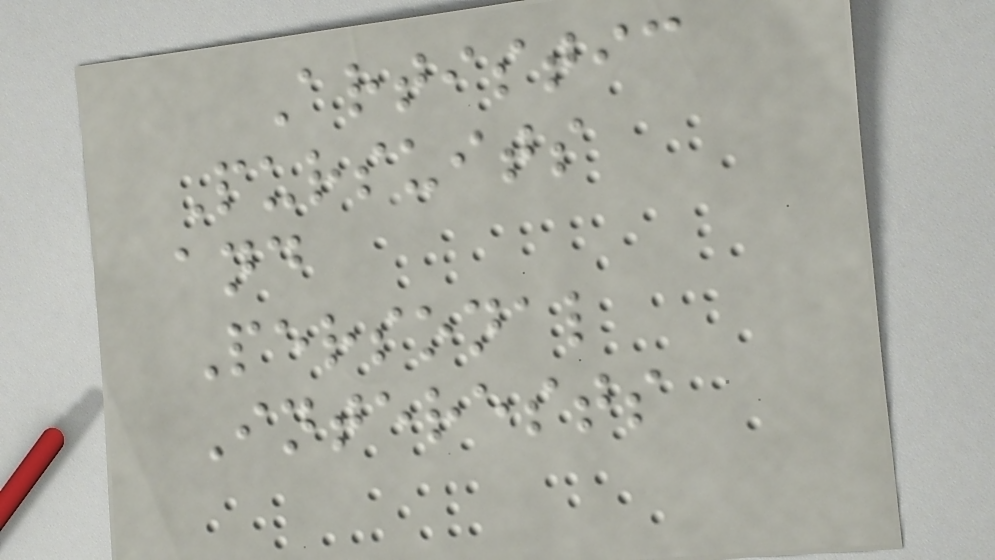Artistic
Pursuits
and
Personal
Interests
